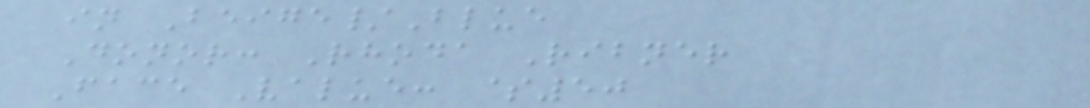in Beige/Blue
Donor: Rhoda Ribner
Face Value: $50
